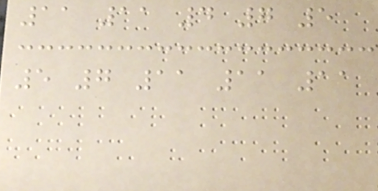11 11 4 7 5
5 7 11 11 11
